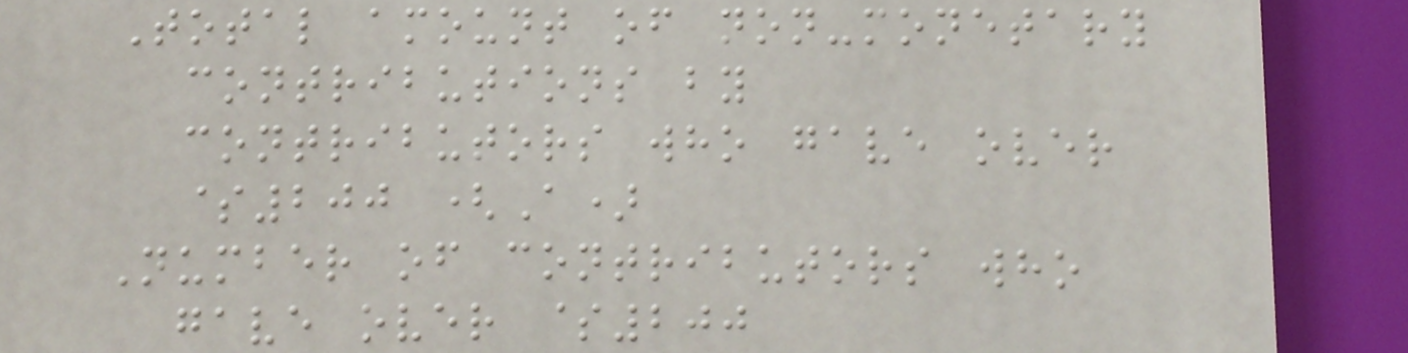Total amount of non-monetary
contributions by
contributors who gave over
$200 (A)
Number of contributors who
gave over $200
